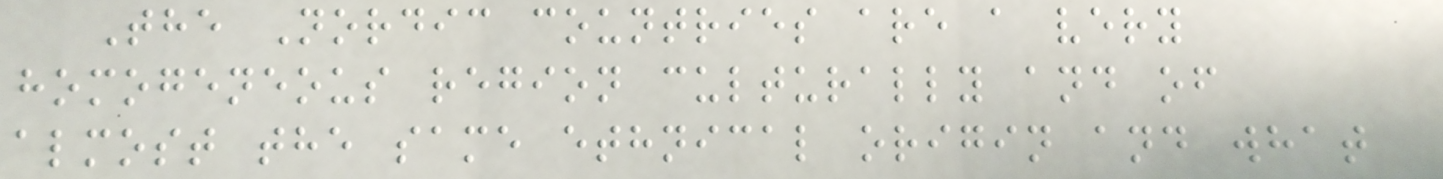The Nordic countries are a very
homogeneous region culturally and of
almost the same ethnical origin and what
